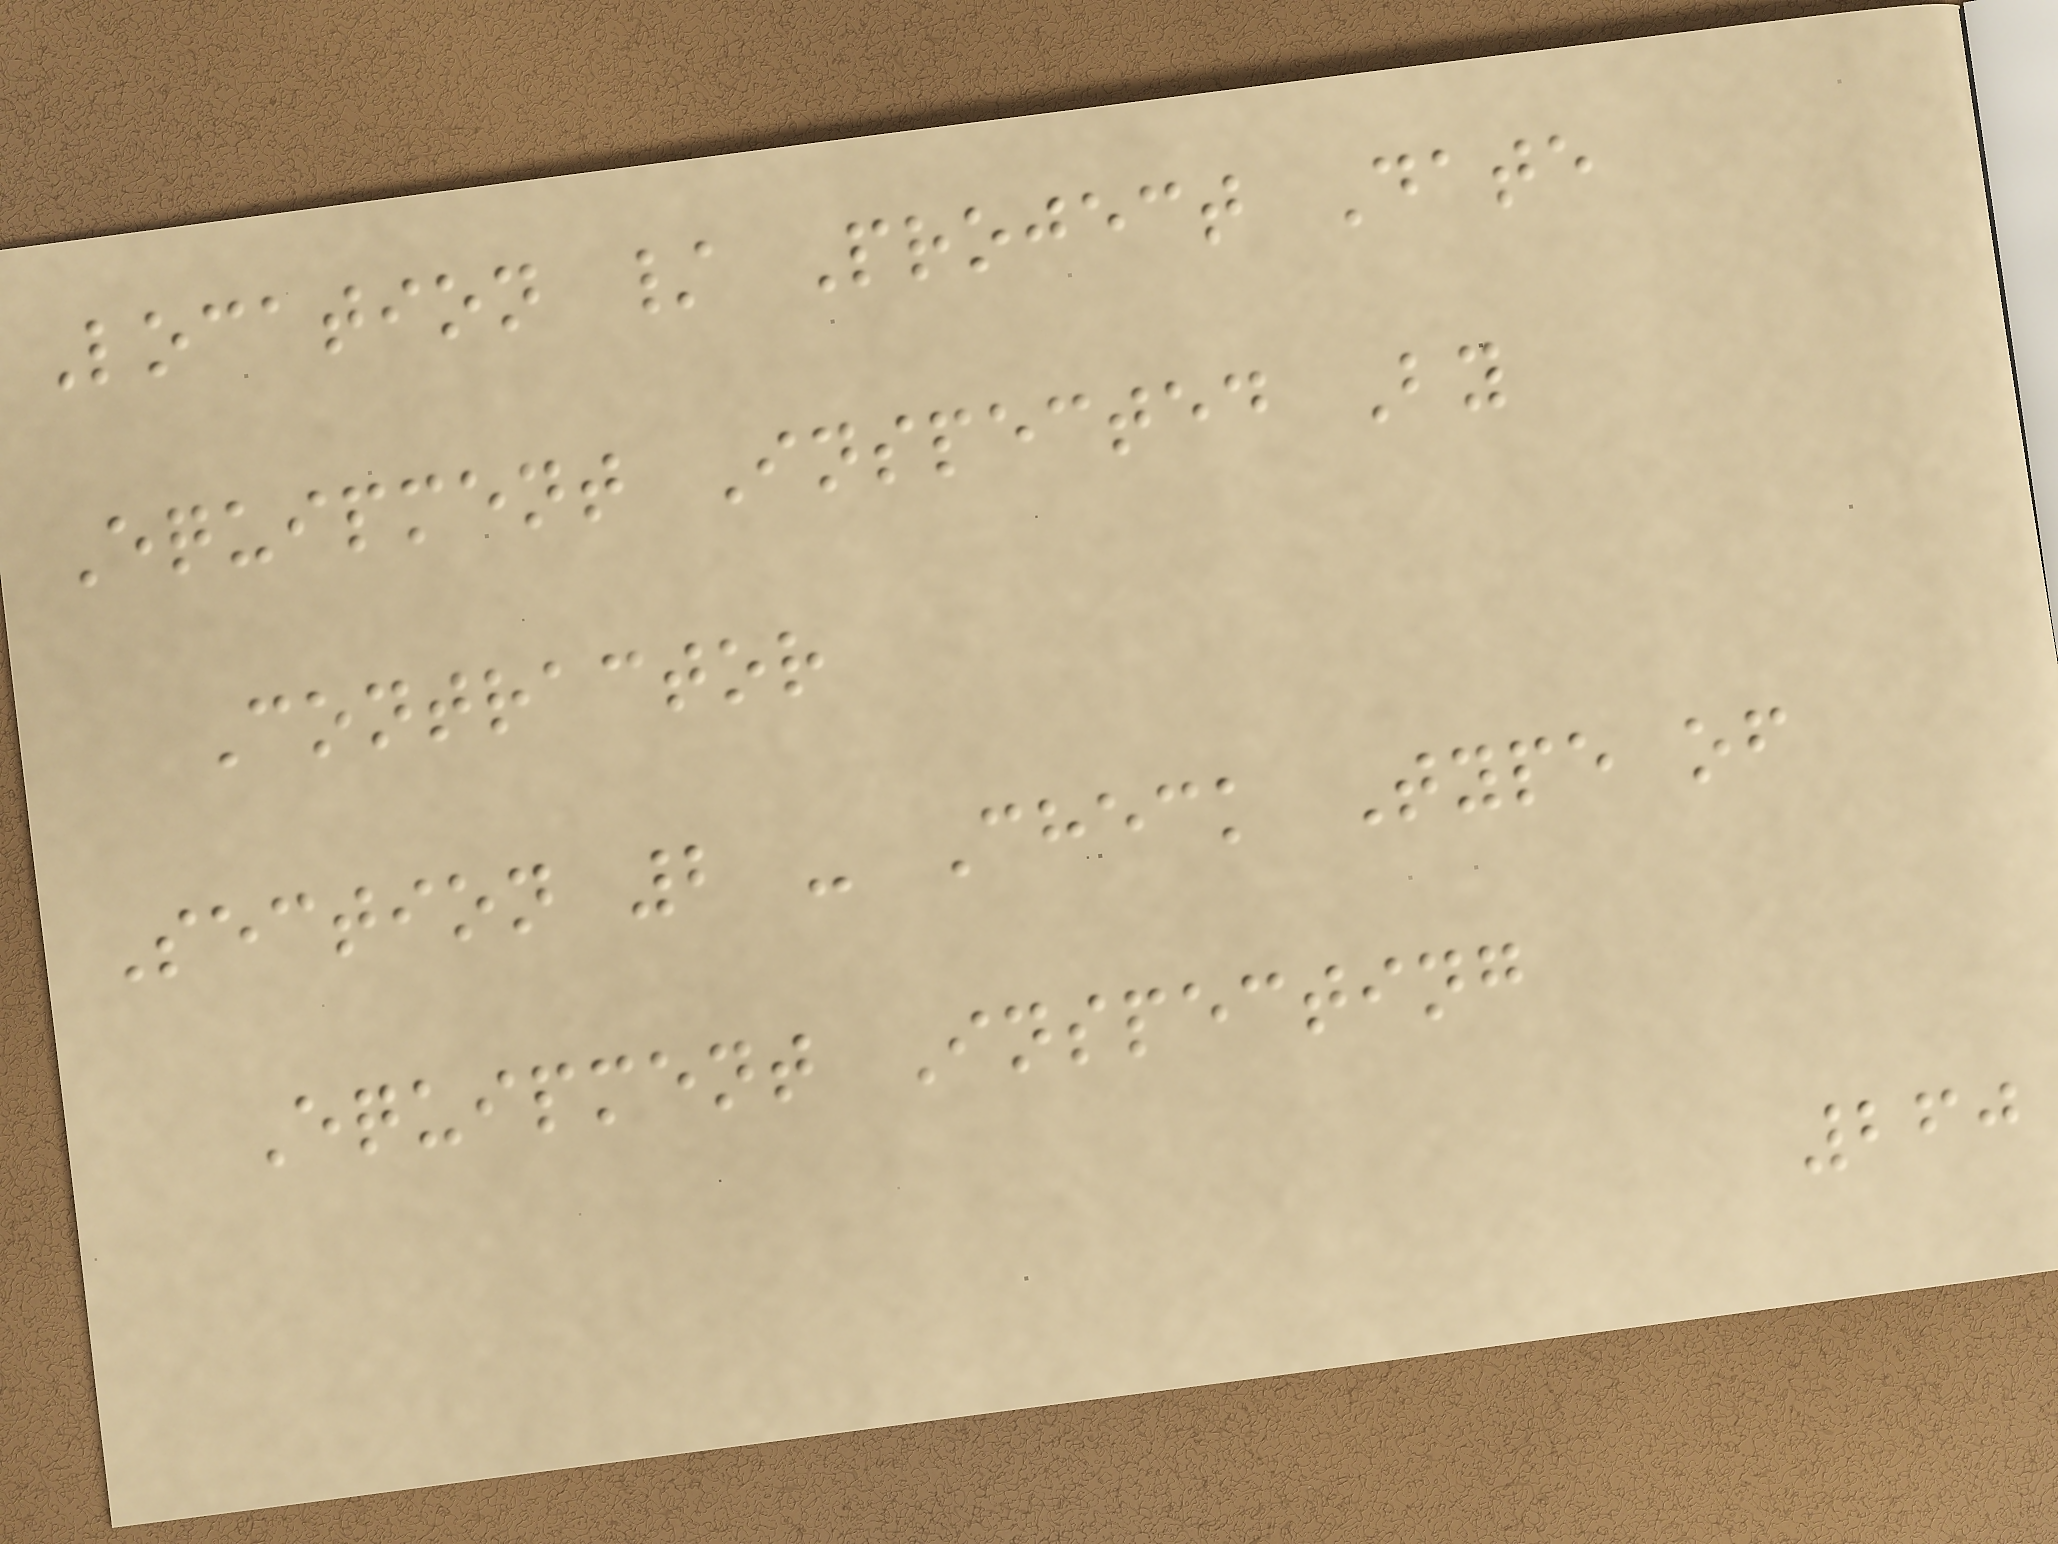Location / Project Date
Equipment Inspected By
Contractor
Section 2 - Check Type of
Equipment Inspecting
260
